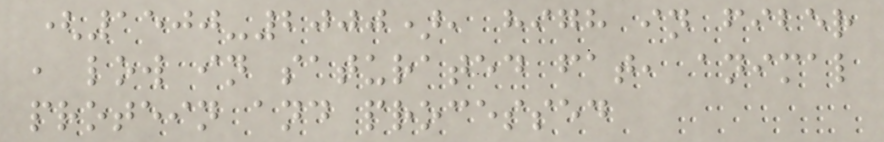(1500-2000), high in fiber
, low in saturated fat, animal
protein and processed
